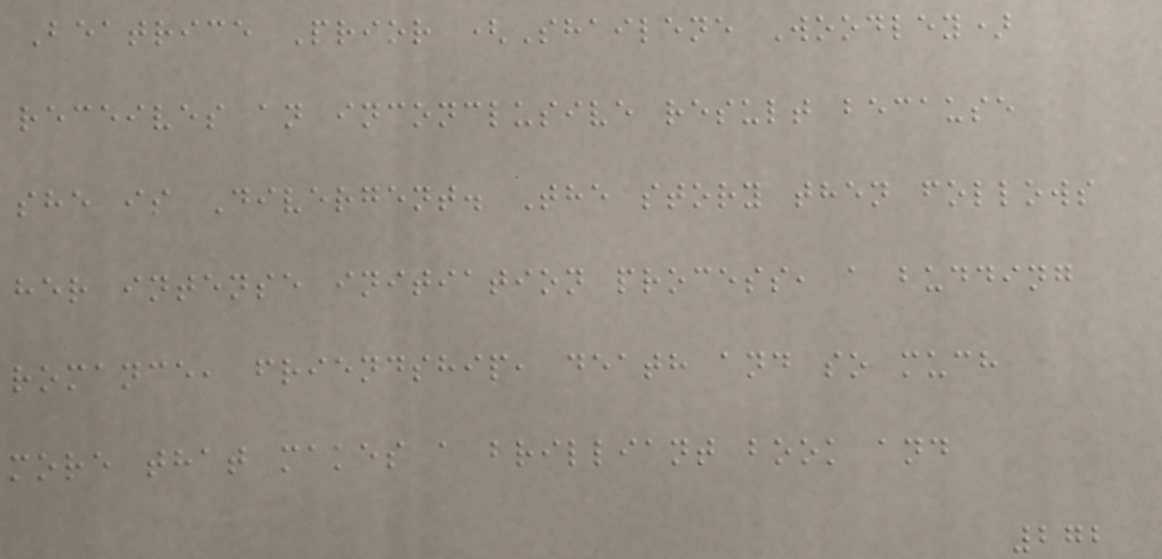Beatrice Prior (Shailene Woodley)
receives an inconclusive result because
she is Divergent. The story then follows
her intense initiation process, a budding
romance, friendship, death and so much
more that makes a brilliant book and
272
